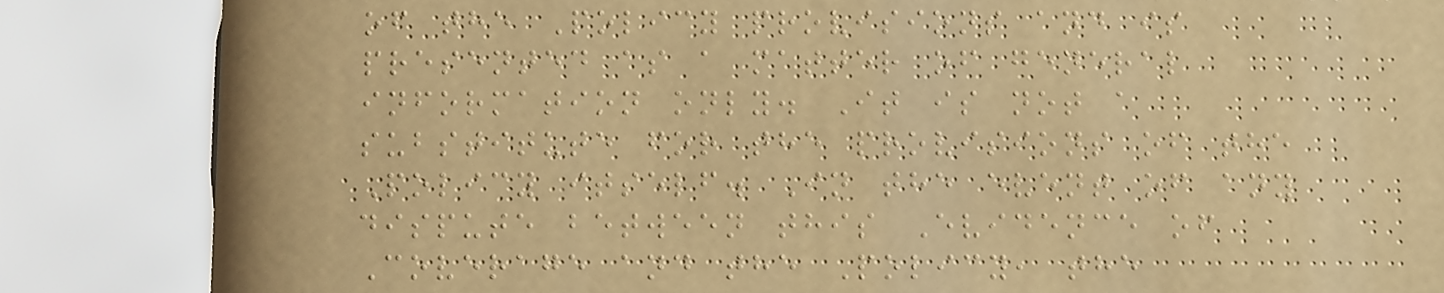of the Policy provisions and is
presented as a matter of general
information only. It is not a
substitute for the provisions of the
Policy itself. In the event of any
dispute between this Evidence of
Coverage and the Policy, the
